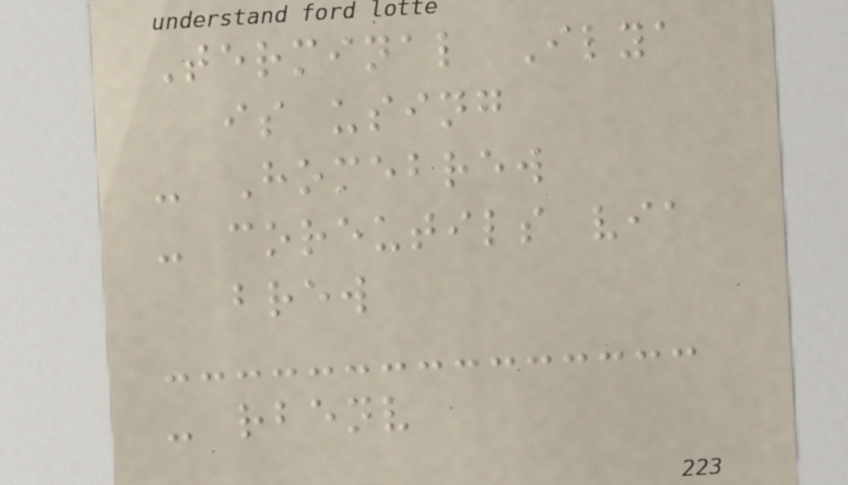Terminal Ilya
is using
- Homebrew
- coreutils via
brew
- rbenv
